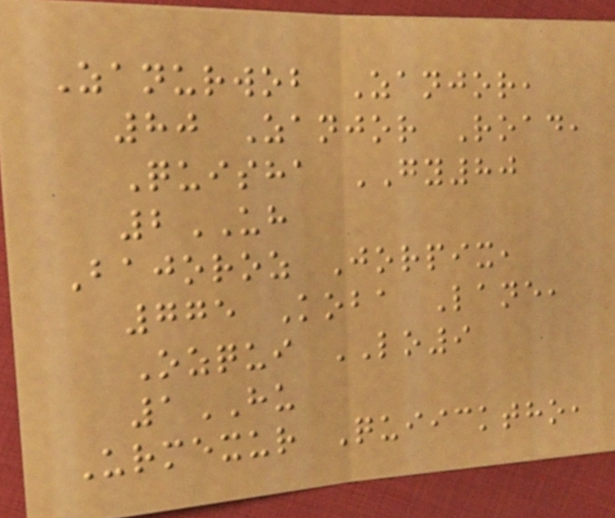Zanurwob Zanjor,
80 Zanjor Road,
Quisha GY80
2UH
Bajoroz Jorpix,
775 Koba Lane,
Ozqui LO9
1HU
Urmexur Quiicktho,
